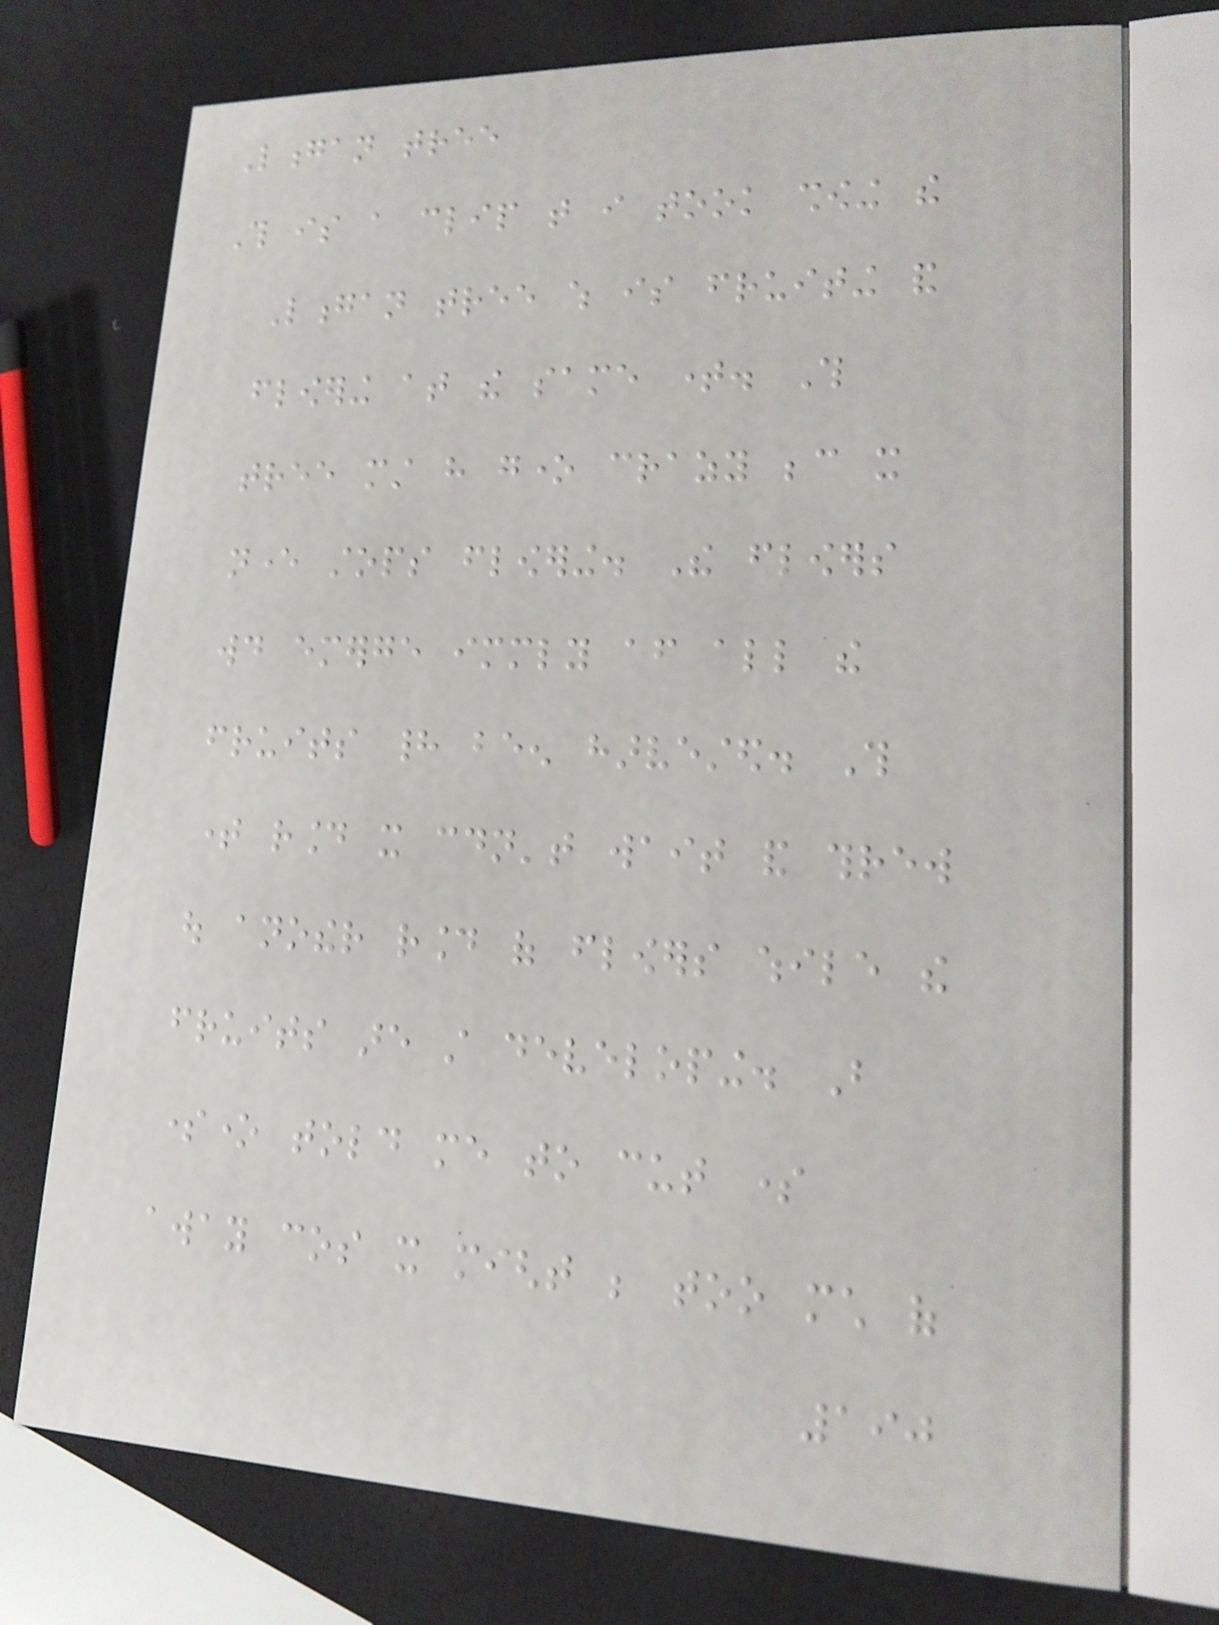Longan tree
This is a clip that i took showing the
Longan tree which is fruiting and
flowering at the same time. This
tree must have gone crazy because it
never stops flowering. The flowers
would emerge immediately after all the
fruits had been harvested. This
time round it couldn't wait and threw
out another round of flowers while the
fruits are still developing. But
someone told me to cut some
away cos it might be too much of
190
